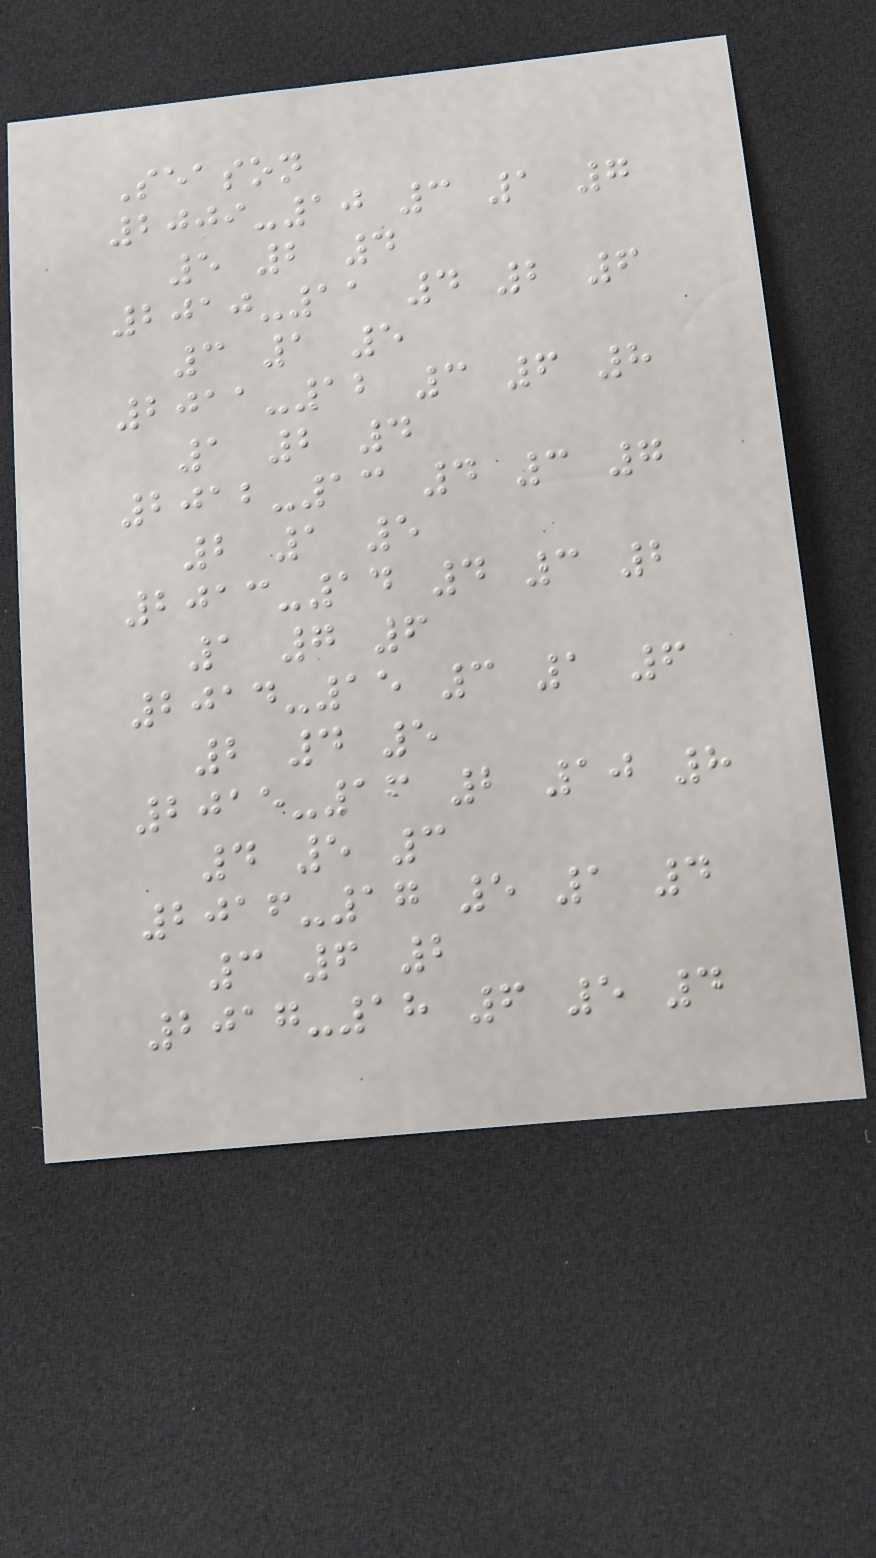Season
2009-10 3 1 7
5 2 4
2010-11 4 2 6
3 1 5
2011-12 3 6 8
1 2 4
2012-13 4 3 7
2 1 5
2013-14 4 3 2
1 7 6
2014-15 3 1 6
2 4 5
2015-16 2 10 8
4 5 3
2016-17 5 1 4
3 6 2
2017-18 6 5 4
